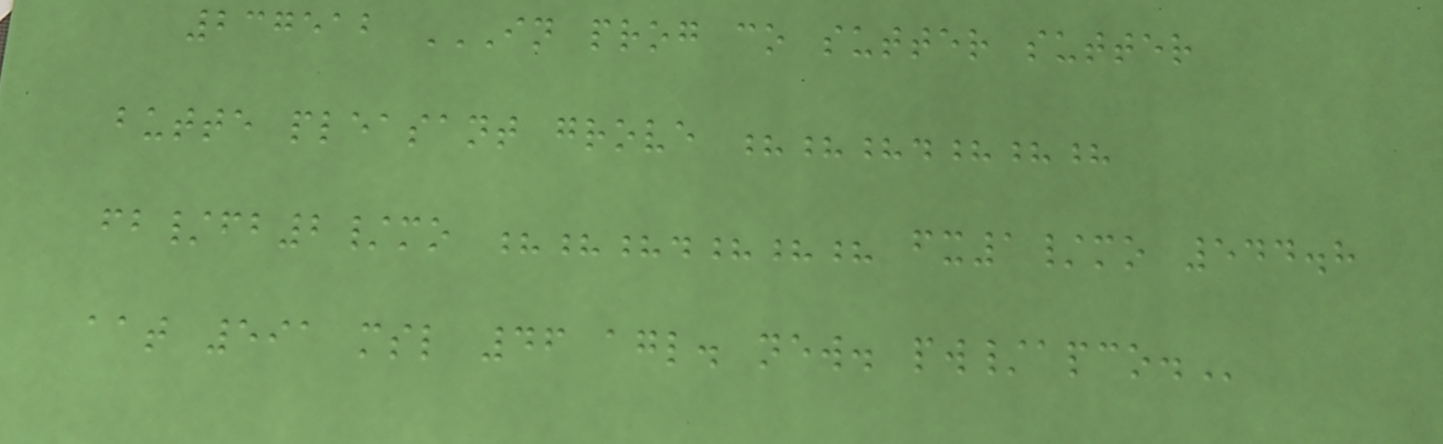237512 IN PROG CO SUTTER SUTTER
BUTTE PLEASANT GROVE ???.???
FB/FB2/MO ???.??? FX1/MO 544.8
AAT 591 MSL 46 AGL. NEW. PW/APCO.
